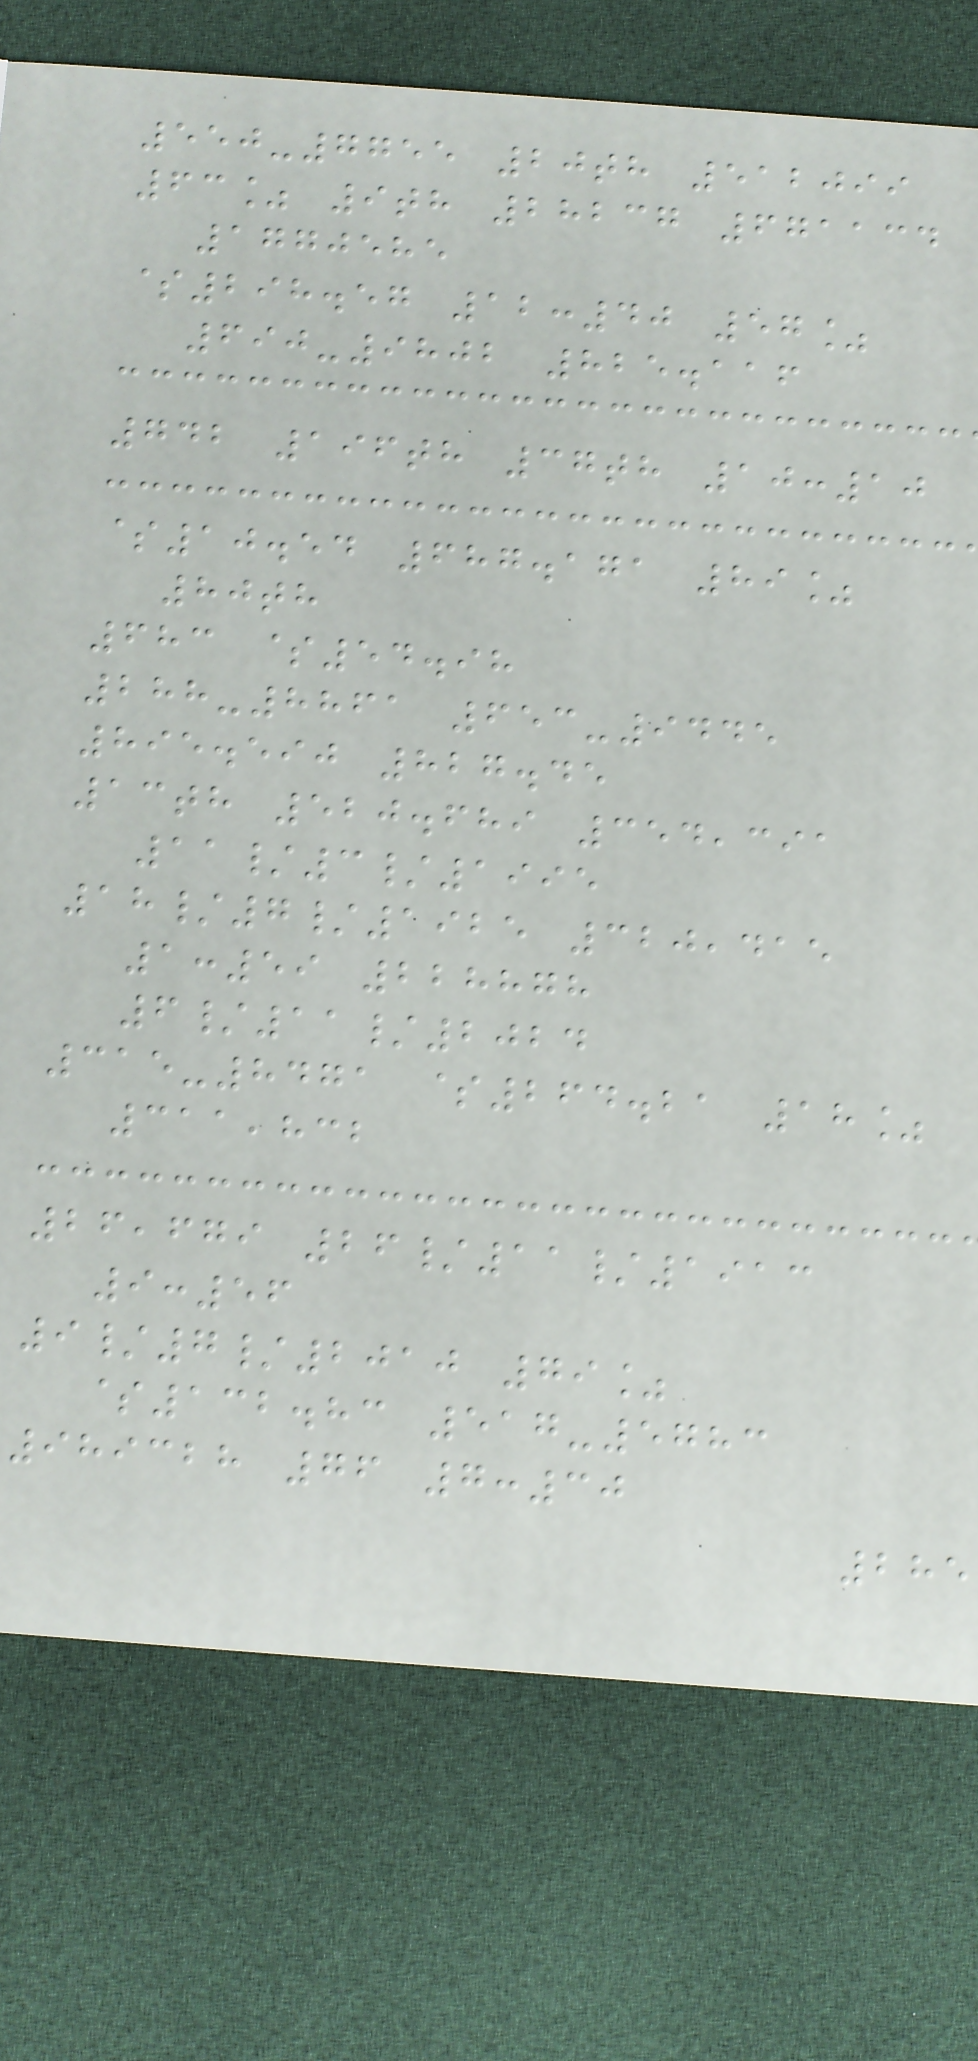550-7755 20th 512099
63% 9th 28237 671134
1770585
$298.57 12:40 57%
690-9802 825.116
742 196th 37th 10:10
$10.54 687.171 89%
80th
683 $54.98
288-8861 653-9445
895.590 827.45
13th 520.689 354,391
11/3/1995
18/7/1925 320,415
1:59 228878
6/11/2024
315-8471 $264.21 18%
311,832
26,679 26/11/1913
9:56
9/7/2010 79%
$132.83 517-5783
989328 76 7:30
285
